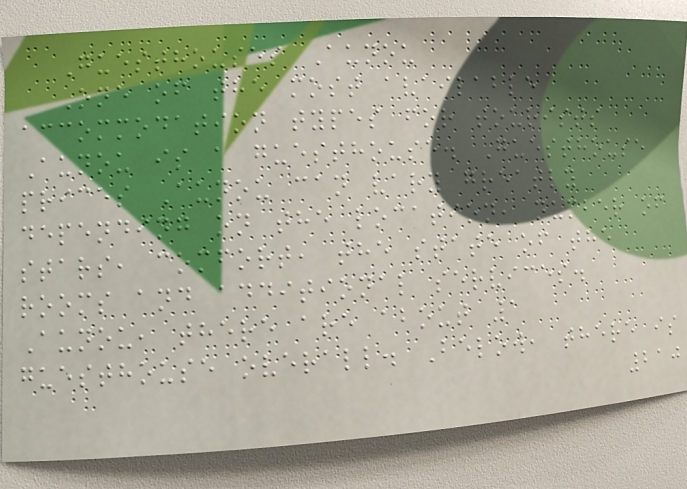Guesthouses Aunou
One of the most available
accommodation types for tourists
Aunou is a guesthouse. Guesthouse
prices Aunou can vary greatly
depending on the location, number of
stars, comfort, the state of the
rooms and additional services.
Aunou, there are about 1
guesthouse overall. Below, there is
210
